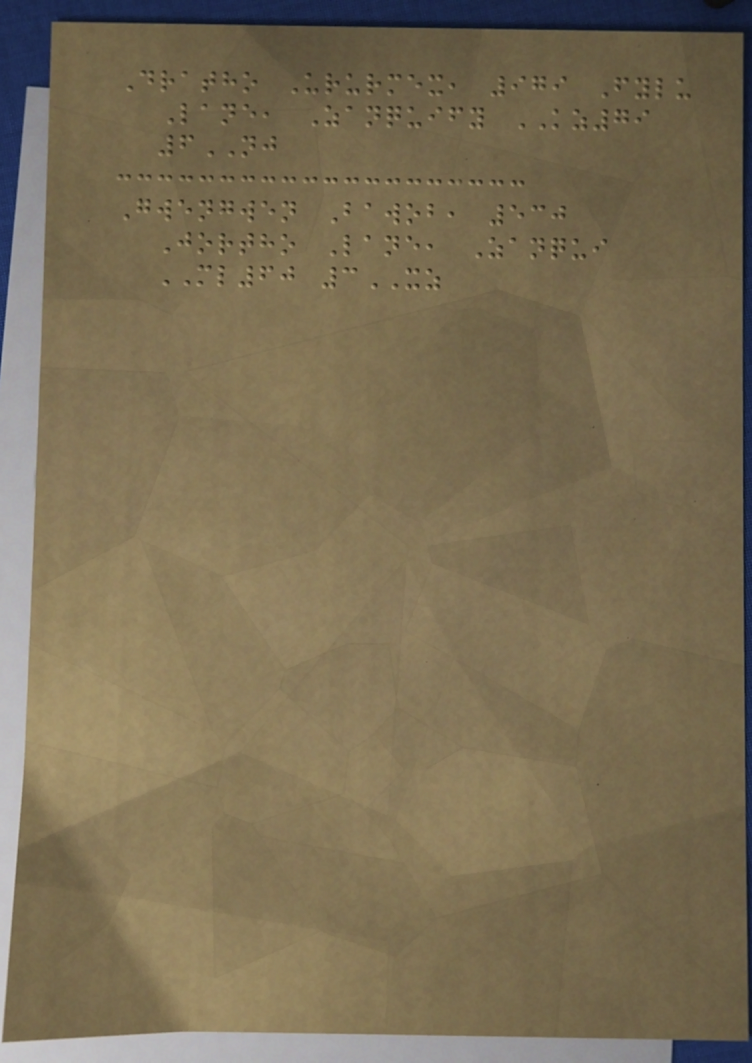Dratho Ururmex, 979 Fylu
Lane, Zanquify KZ79
6NJ
Gwengwen Bawob, 530
Jortho Lane, Zanqui
ML60 3XZ
